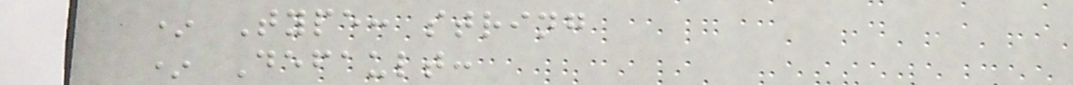* Type: string
* Default:
